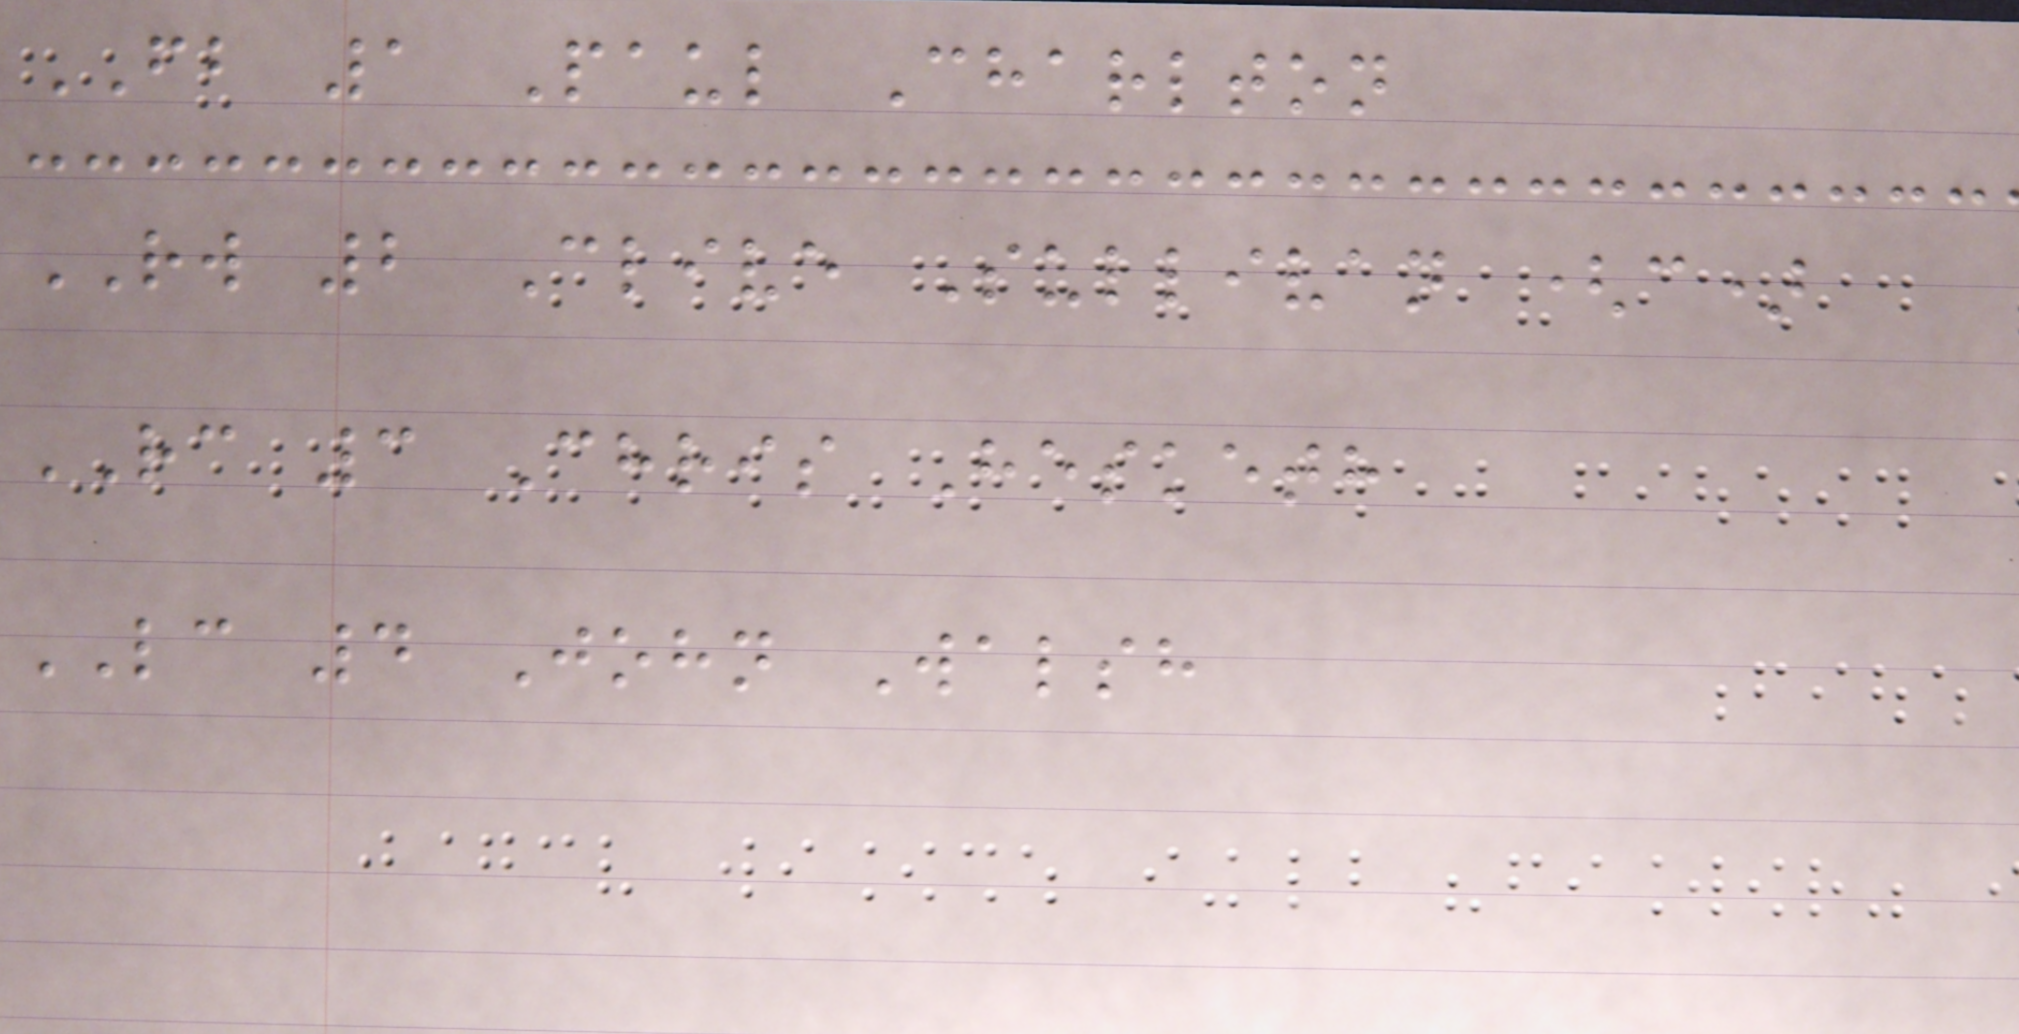FB 1 Paul Charlton
RW 2 Clive Sullivan (c)
RC 3 Chris Hesketh
LC 4 John Walsh
